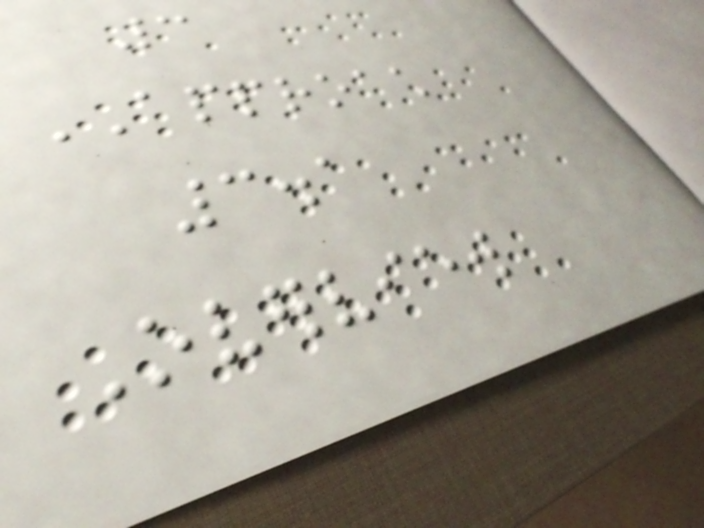3
APPROACH
3.1
Overview
